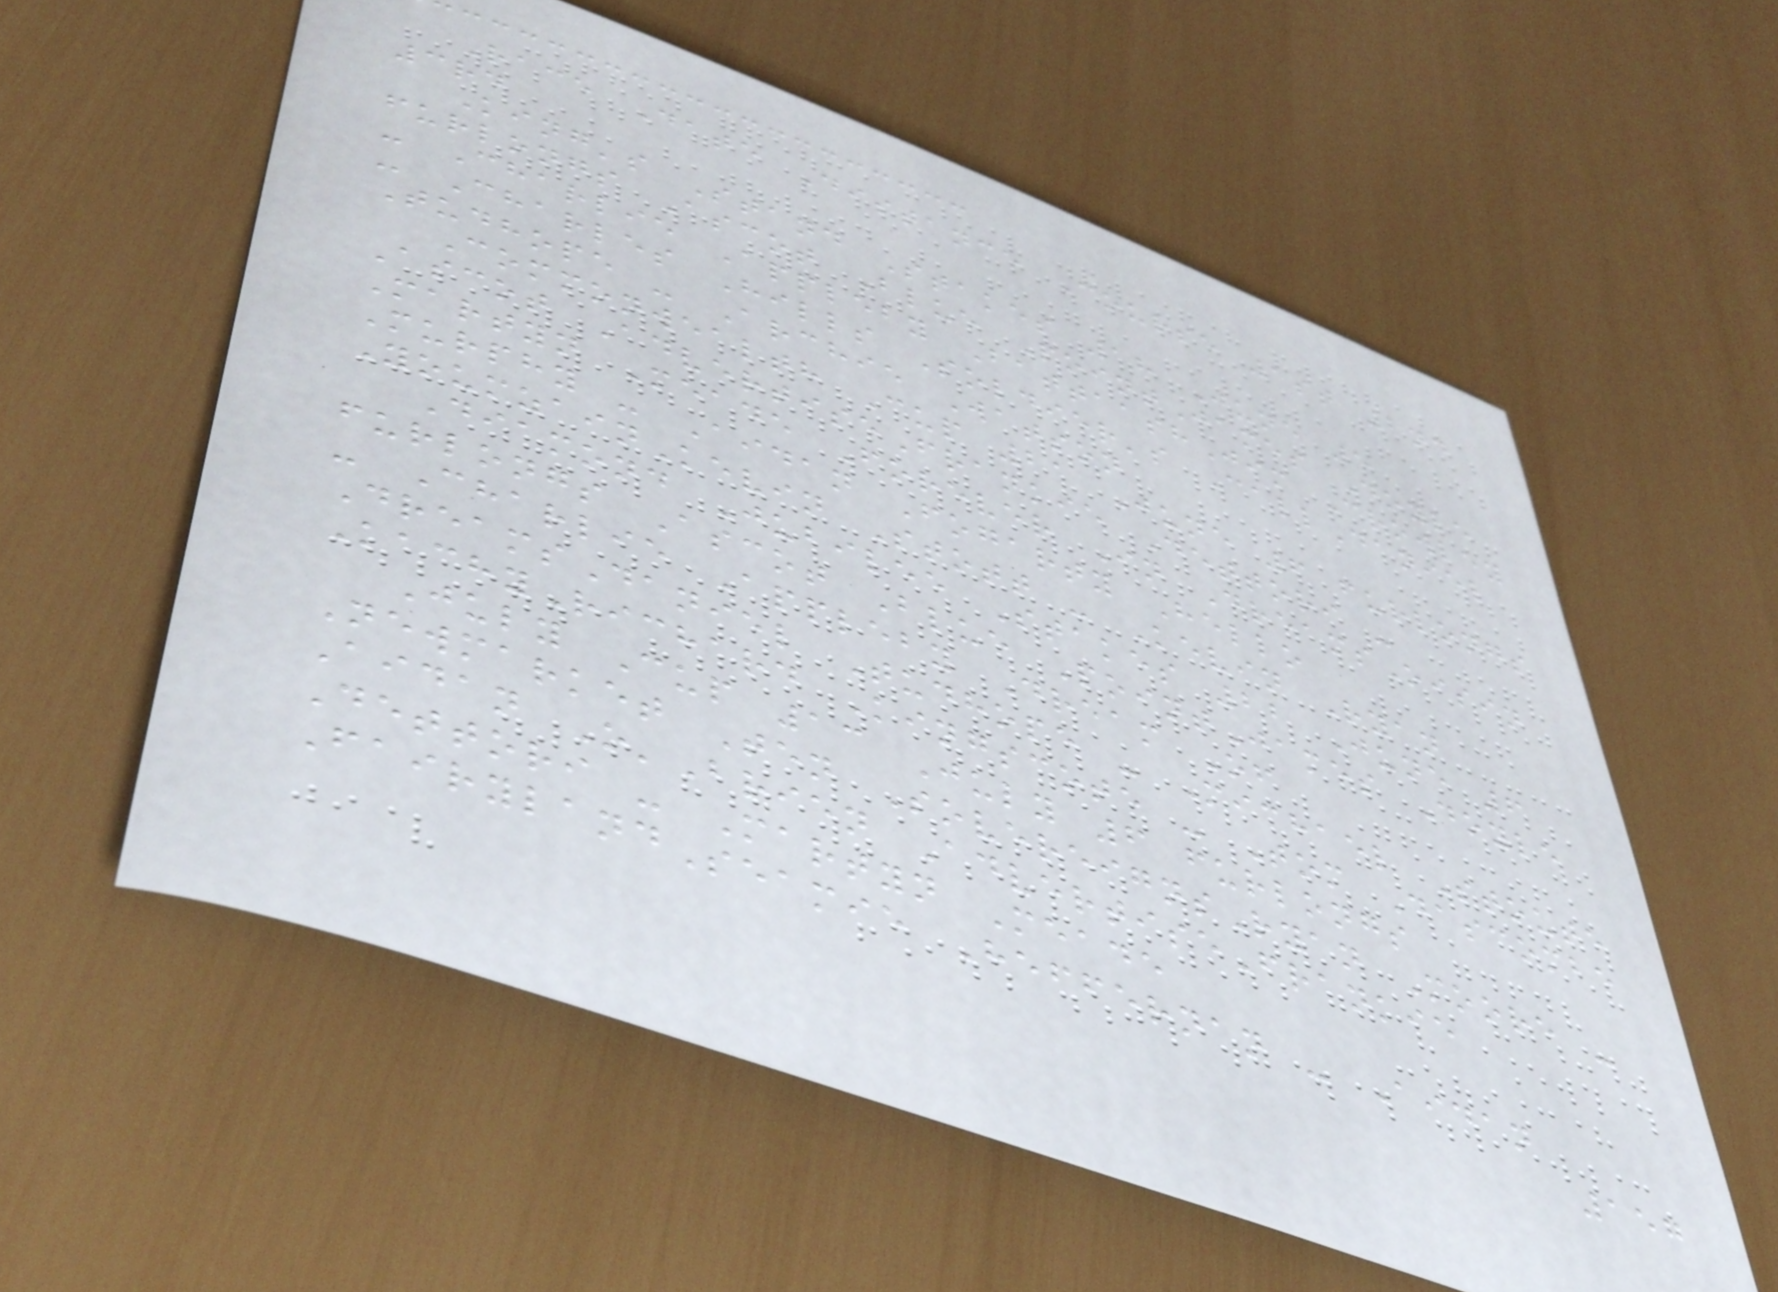Race Date Distance Course 1st 2nd
3rd
King's Stand Stakes 18 June 5
furlongs Ascot Blue PointJames Doyle
- Charlie Appleby BattaashJim Crowley
- Charles Hills Soldier's CallDaniel
Tudhope - Archie Watson
Commonwealth Cup 21 June 6 furlongs
Ascot AdvertiseFrankie Dettori -
Martyn Meade Forever In DreamsOisin
Murphy - Aidan Fogarty Hello
YoumzainKevin Stott - Kevin Ryan
Diamond Jubilee Stakes 22 June 6
furlongs Ascot Blue PointJames Doyle
- Charlie Appleby Dream Of
DreamsDaniel Tudhope - Michael Stoute
KachyRichard Kingscote - Tom Dascombe
July Cup 13 July 6 furlongs
Newmarket Ten SovereignsRyan Moore -
Aidan O'Brien AdvertiseFrankie
Dettori - Martyn Meade
FairylandSeamie Heffernan - Aidan
157
